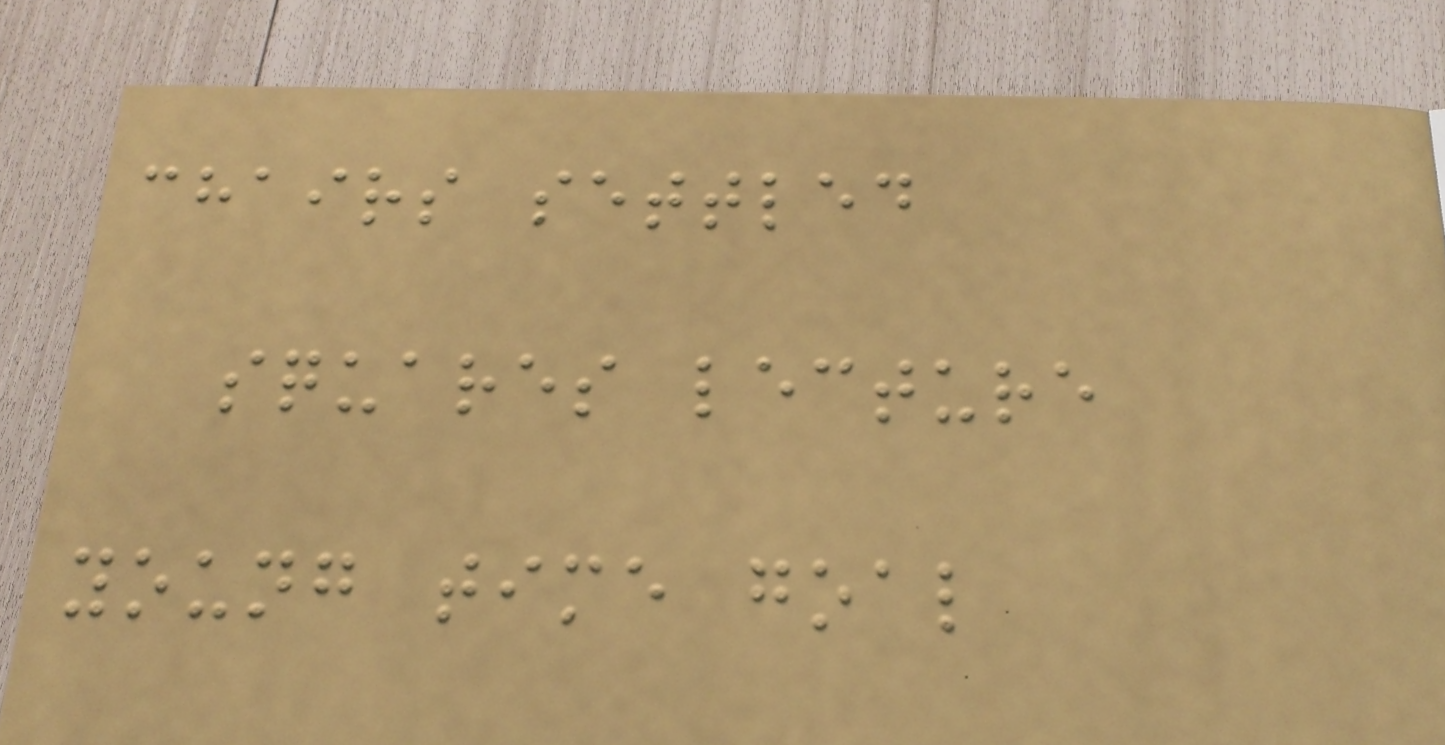chairs settled
squares lecture
young time goal
